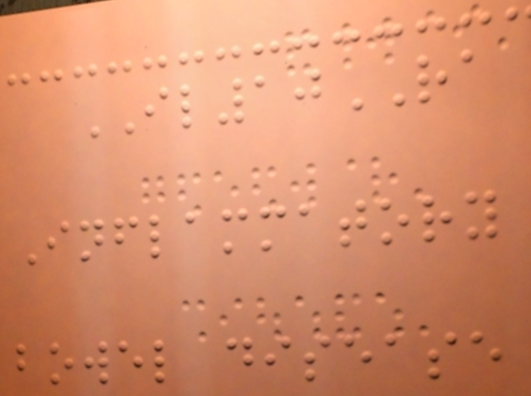IL10RA
Inflammatory
bowel disease
